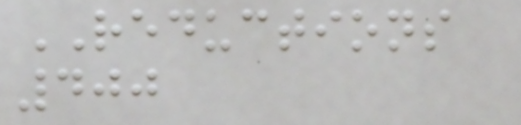REDUCTIONS
400
